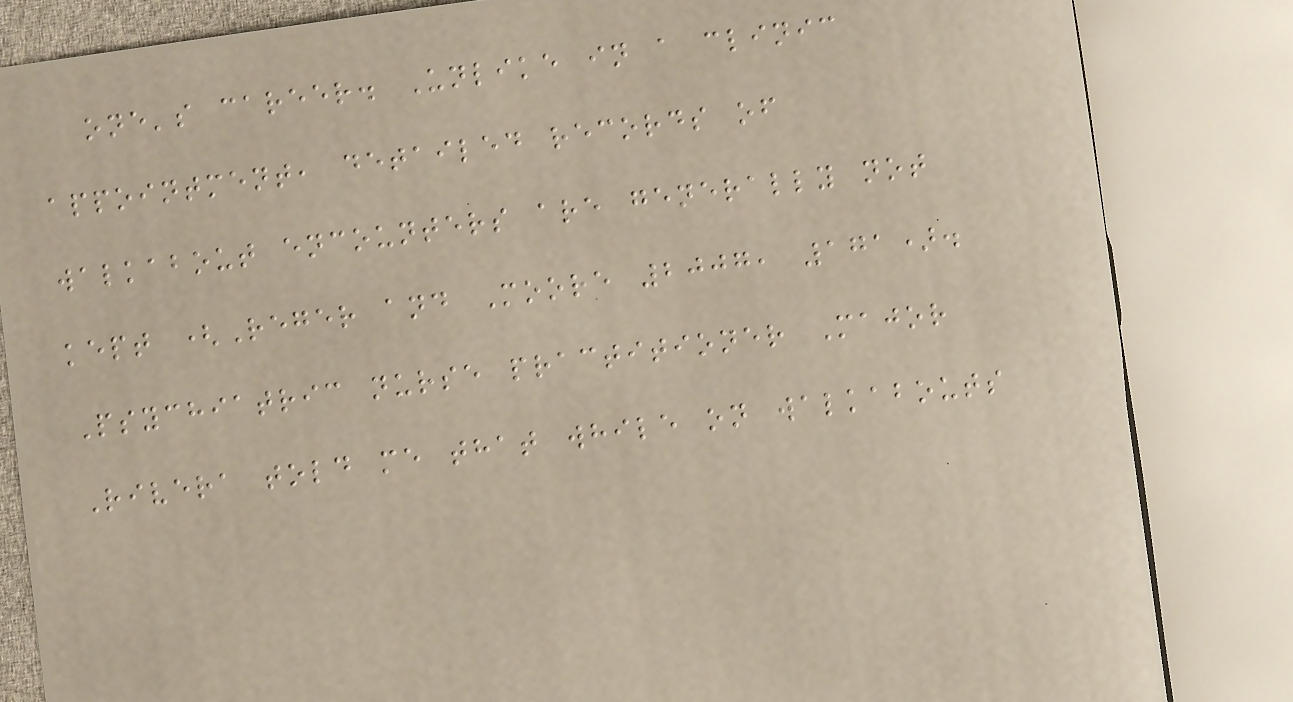one's career. Unlike in a clinic
appointment, detailed records of
walkabout encounters are generally not
kept (Reger and Moore 2007, 171).
Psychiatric nurse practitioner Major
Rivera told me that while on walkabouts
